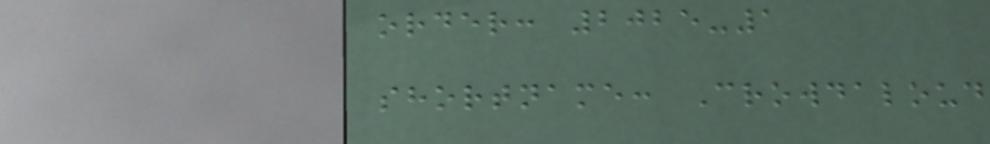order: 2025-1
shortname: Crowdaloud
